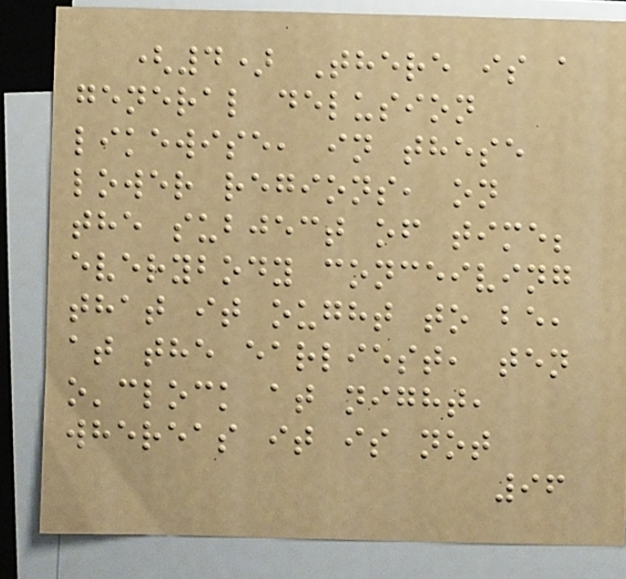(4) There is a
general delusion
likewise, in these
lower regions, on
the subject of time;
everybody conceiving
that it ought to be,
at the earliest, ten
o'clock at night,
whereas it is not
96
